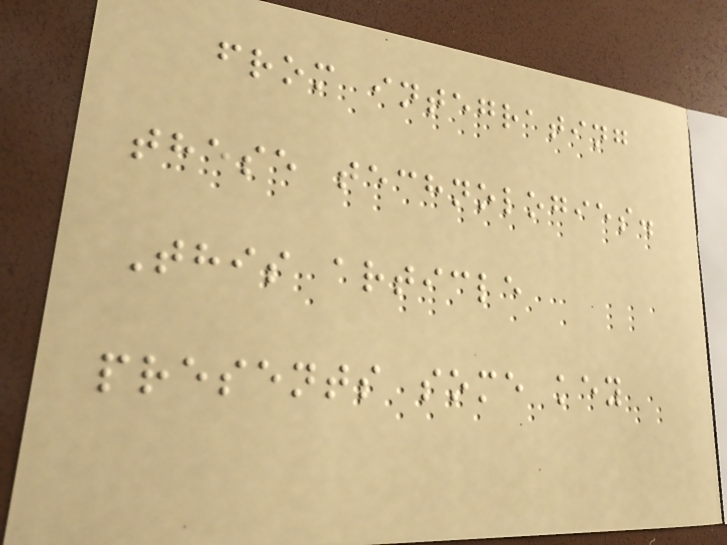from integrating
these technologies.
This article
presents some key
